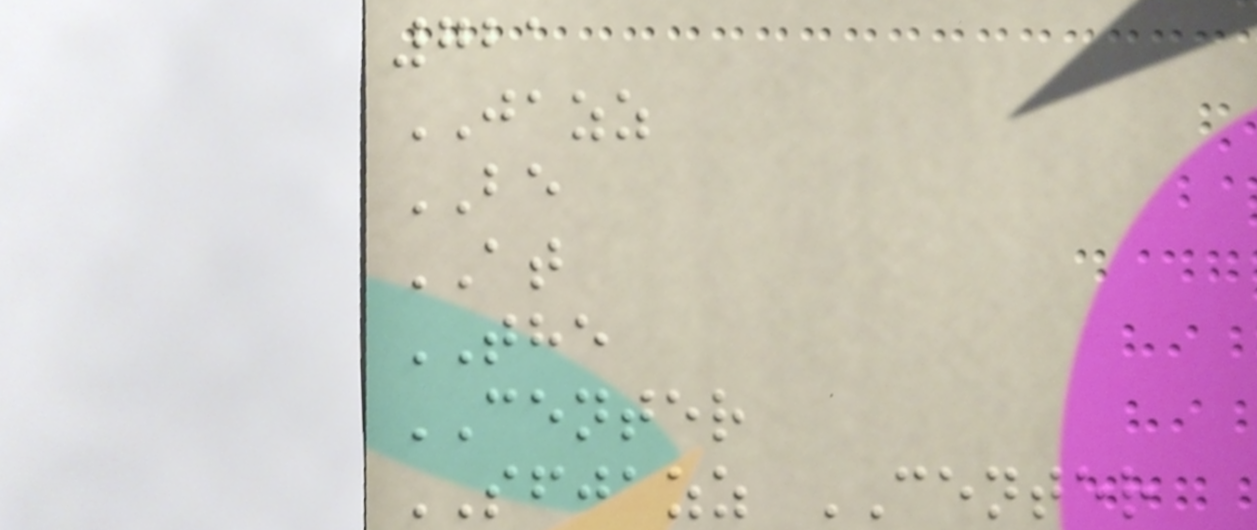721
JAZZ
BE
AT
THE
CENTER
SFJAZZ CENTER
